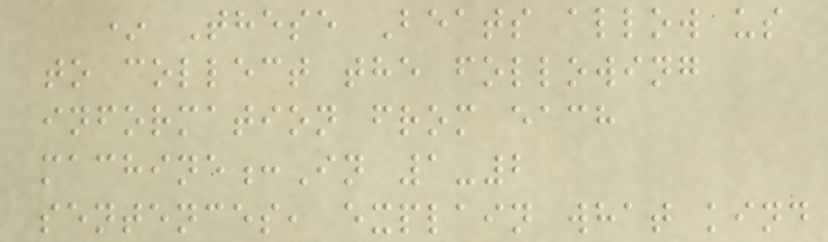* These Beats allow us
to collect the following
information from each
machine:In 1-2
sentences, explain what kind
